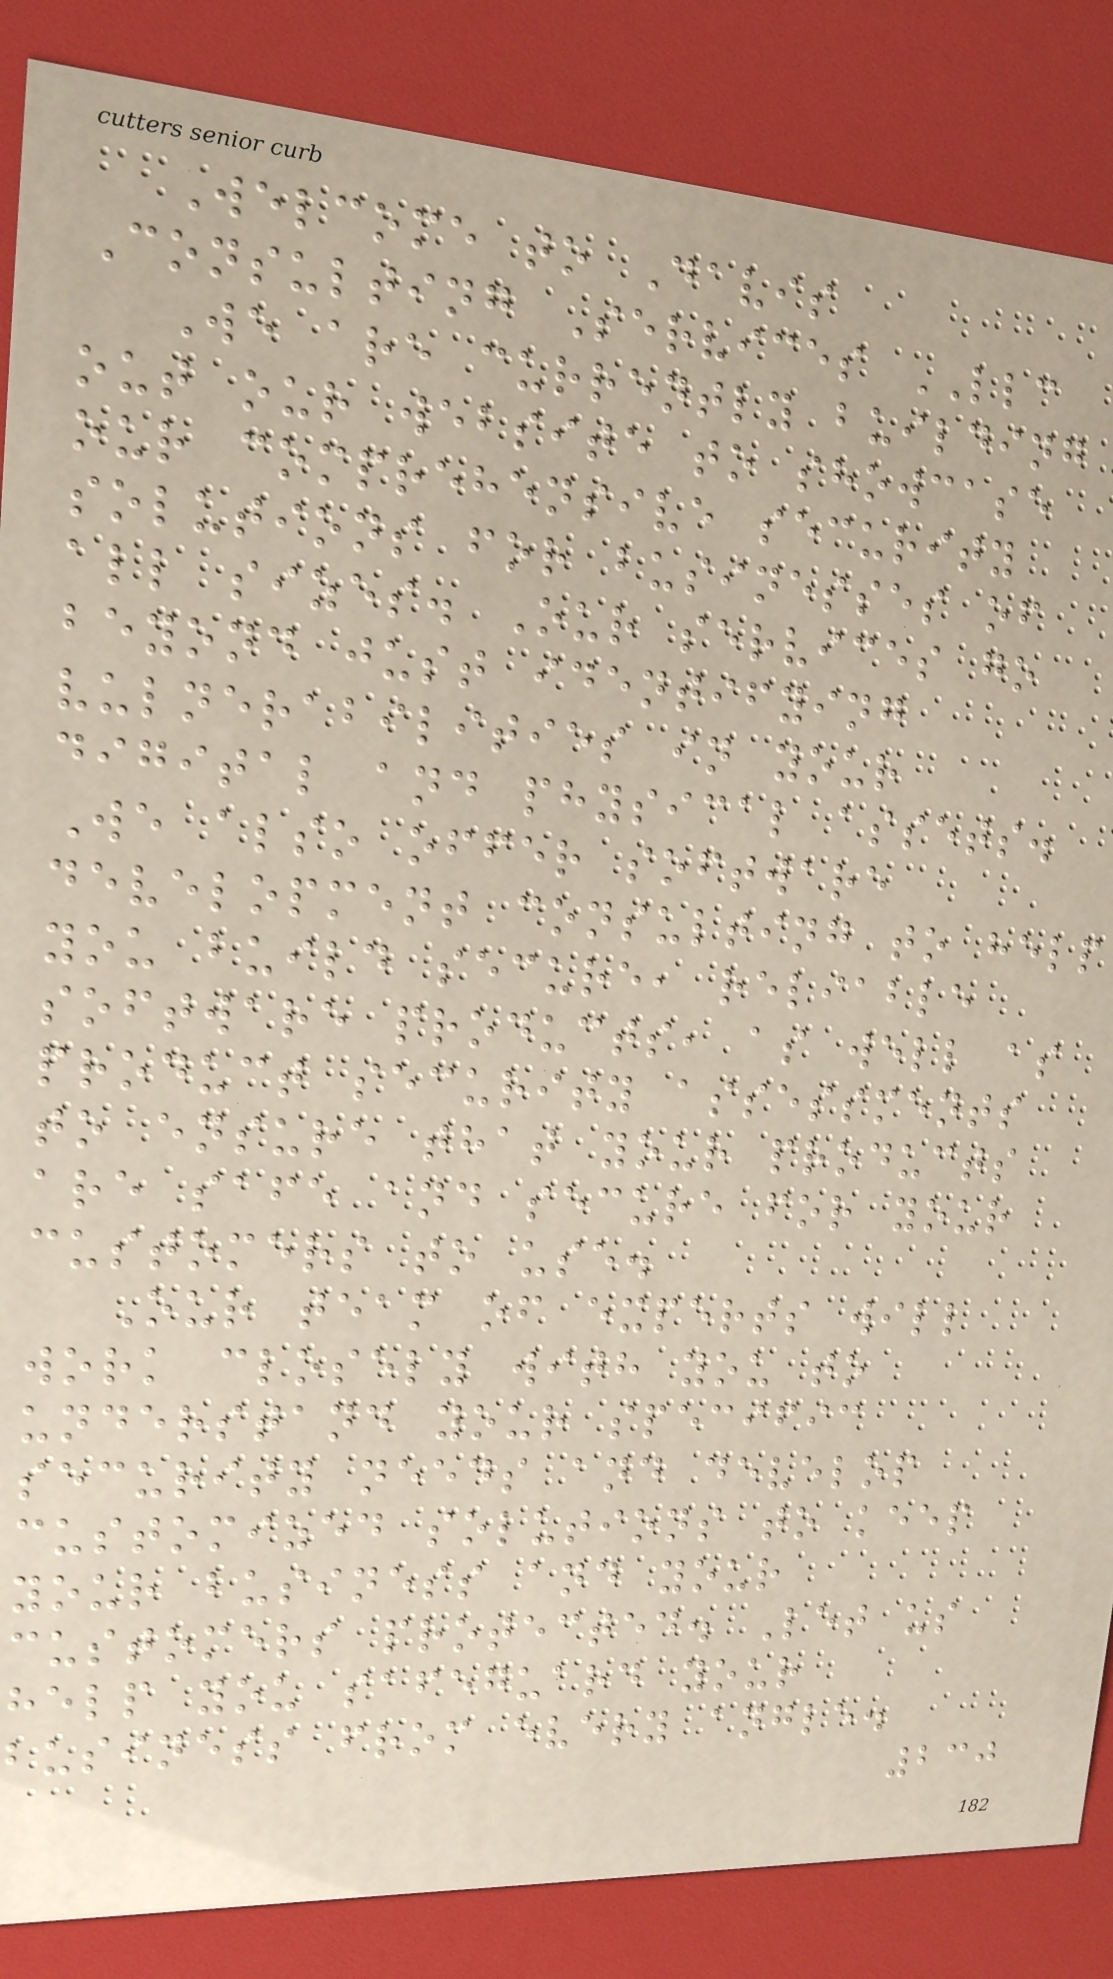Welcome to Davis
Consulting Services LLC
We are currently building
out our website to showcase
our comprehensive security
solutions for businesses of
all sizes. Our services go
beyond just identifying
vulnerabilities in your
digital and physical assets.
We also offer software
development consulting to help
you build secure, reliable
software products, as well as
product security assessments
to ensure that your products
are safe and secure for your
customers to use.
Our team of experts will
work closely with you to
understand your specific
security needs and develop
customized solutions to keep
your business and your
customers protected. Let us
help you safeguard your
business from every angle.
230
